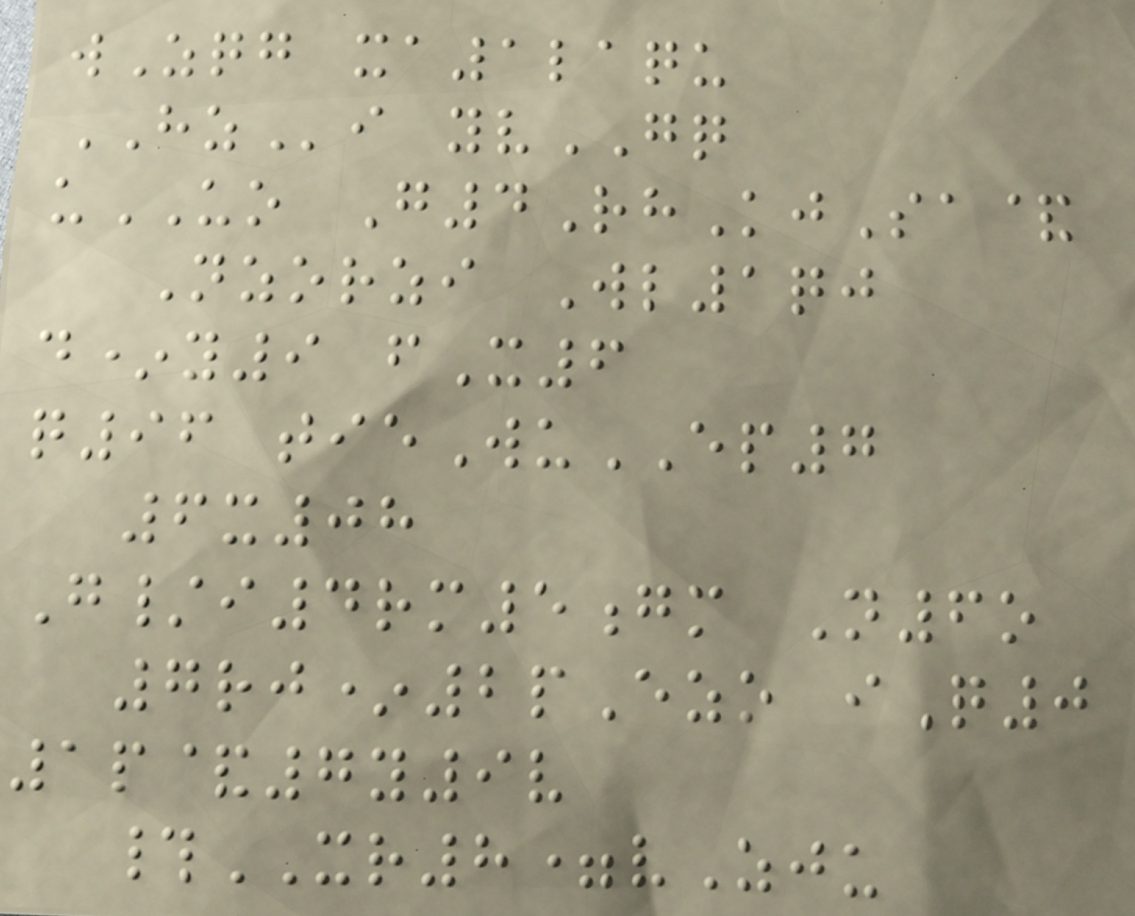wZqg xa1laqu
HZi yvGQ
uUO G4RhKjSa&
Nzorzi Wl1qj
d*y9 fX6
q96 tieWuEP7
6x08
G/i4rm5gm N6o
7rj*2pEzo iQ0
1p&7y9v
#XR8=vZju
